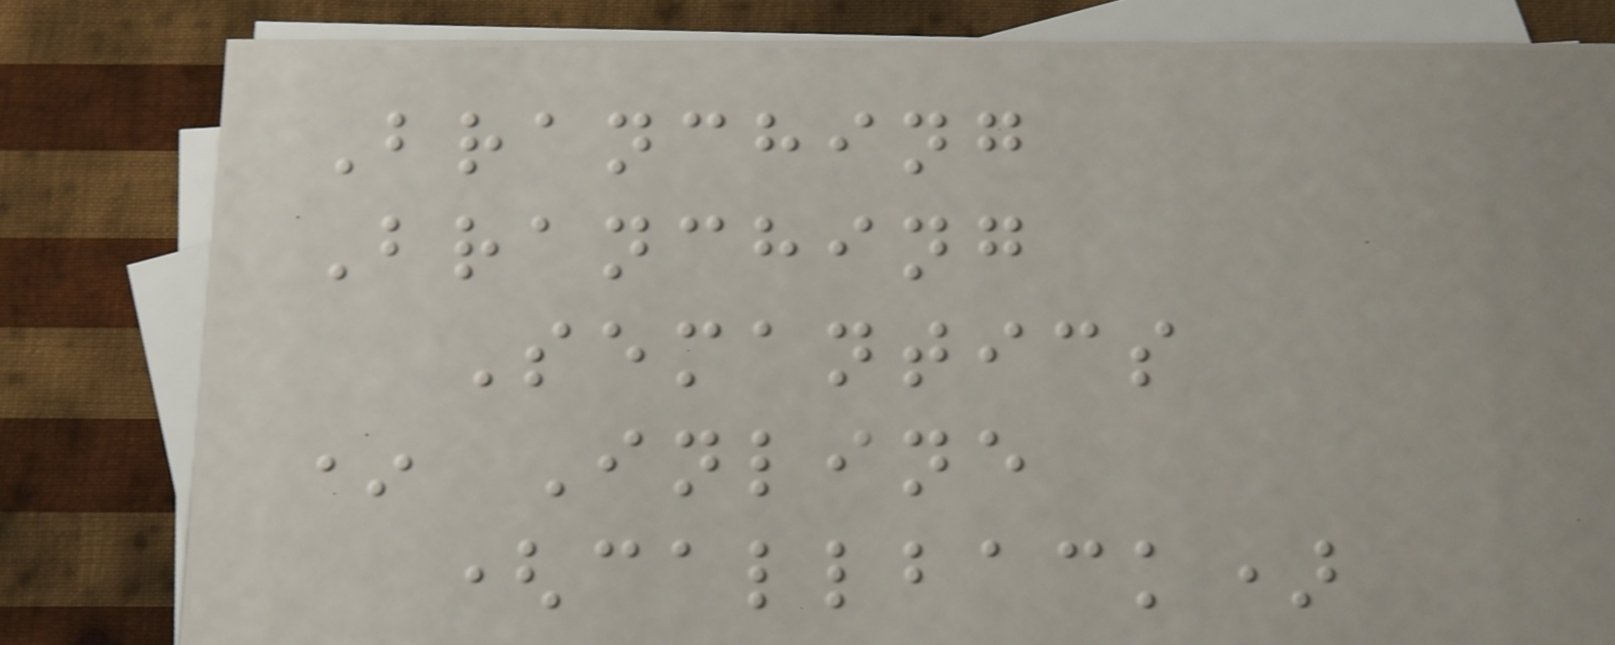Branching
Branching
Semantics
* Inline
(callback)
